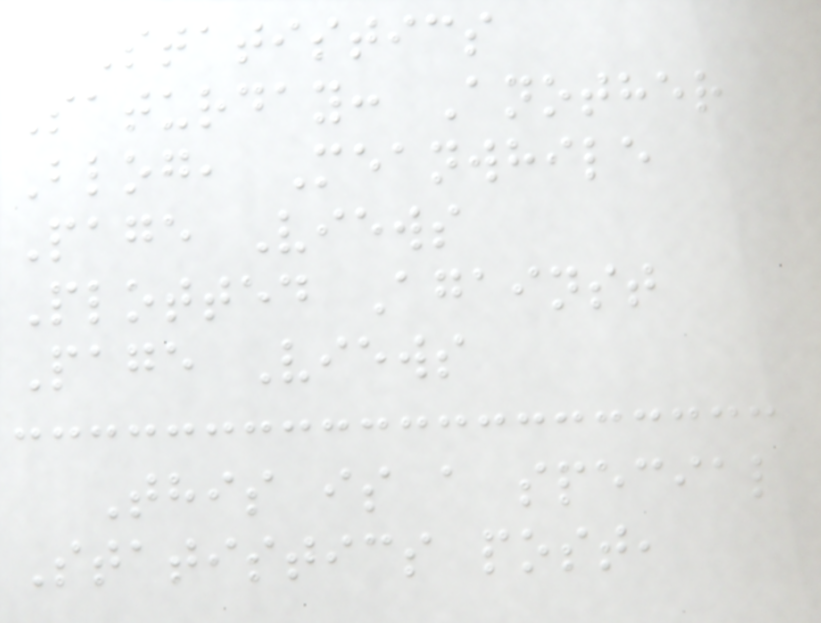Statistics
Saturday: Another
Blog, Meanwhile
Page Views
Plotted Against
Page Views
This is a special
Statistics post,
